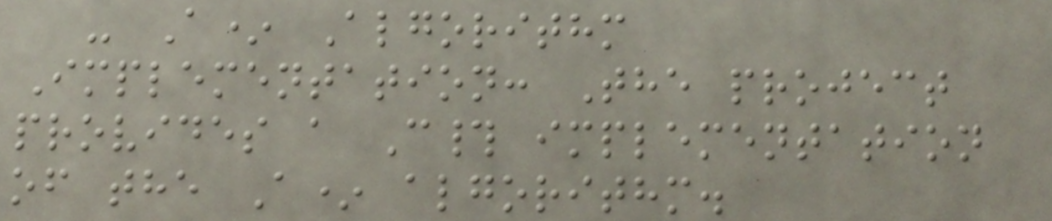- A* Algorithm
Implementation: The project
provides a C# implementation
of the A* algorithm.
